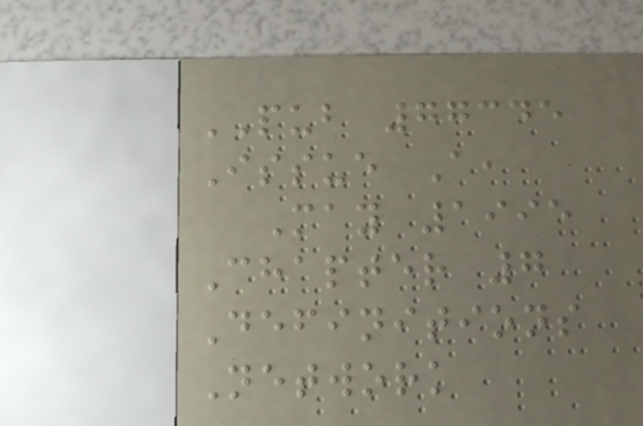PUB 77345
Issue A,
May 1995
Chapter 7
Definitions
Network
